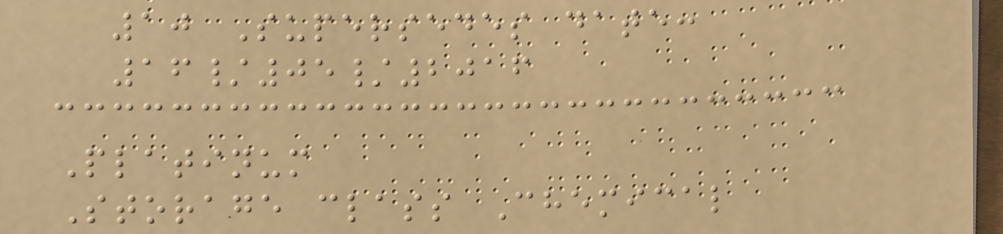10 Supersedes date:
16/05/2016
Platinum
Storage class Chemical
